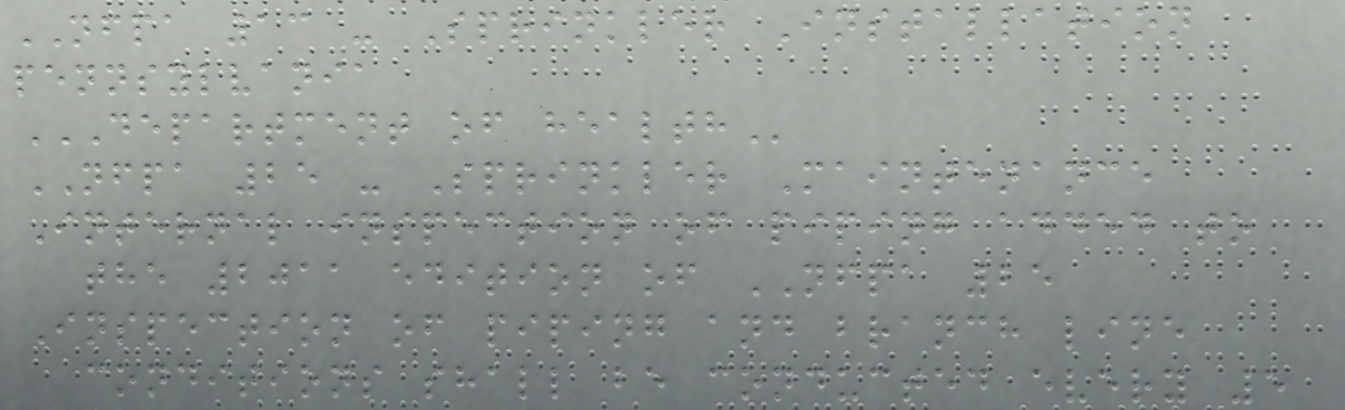NFPA 13 - Sprinkler Installation
pennsylvania
DEPARTMENT OF HEALTH
NFPA 25 - Sprinkler Maintenance
Internal inspection of piping added to
the 2011 edition of NFPA 25
Inspection of piping and branch line
conditions shall be conducted every 5
